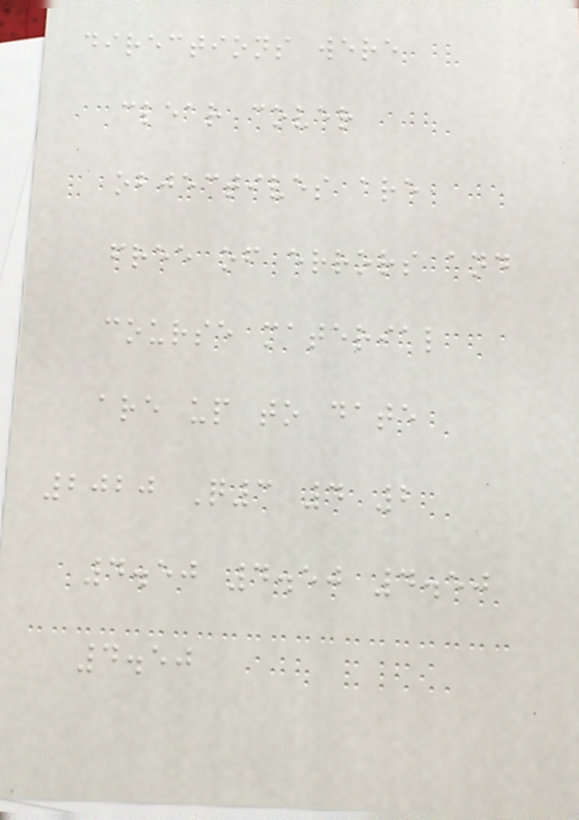directions were
clear cover
objectives are
free of errors and
course material
are up to date
2020 Q3 4 2
4.50 4.50 4.50
4.50
